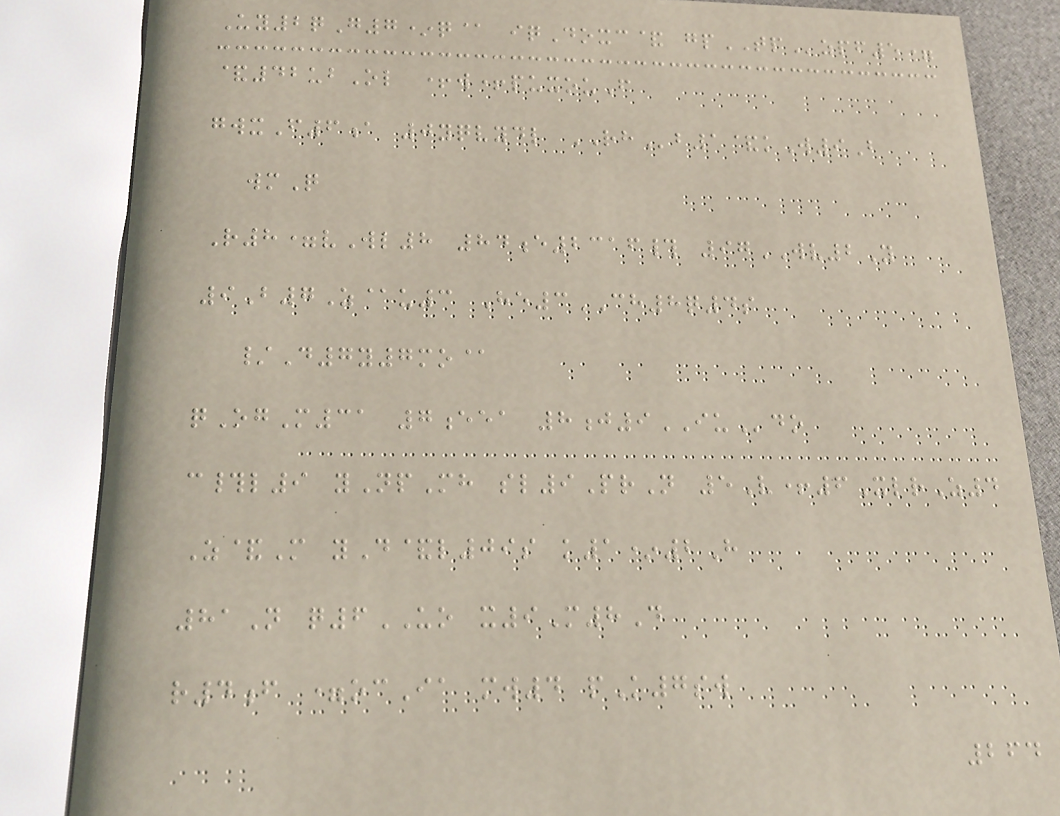Uy2qG7*q@ iqDoxc& gpTPzpf5=
&42ubOl +w+puxouF
gwxF6a 0yqvydl RHb1&kW9B
wmQ
R8=vWl8 84e2316# 97WV2Y
9B7Z@u3 He3CH8q4s
/D7y7mo@
qOgM31 7eea 8j9IUdo
c#l9 yNpMh sl9PrN 5V+6XlrZ4
Z&M yD&l09s k1*2H
81N q6UO x9M8D
r4f =ocIa mw4 pK7sw
264
